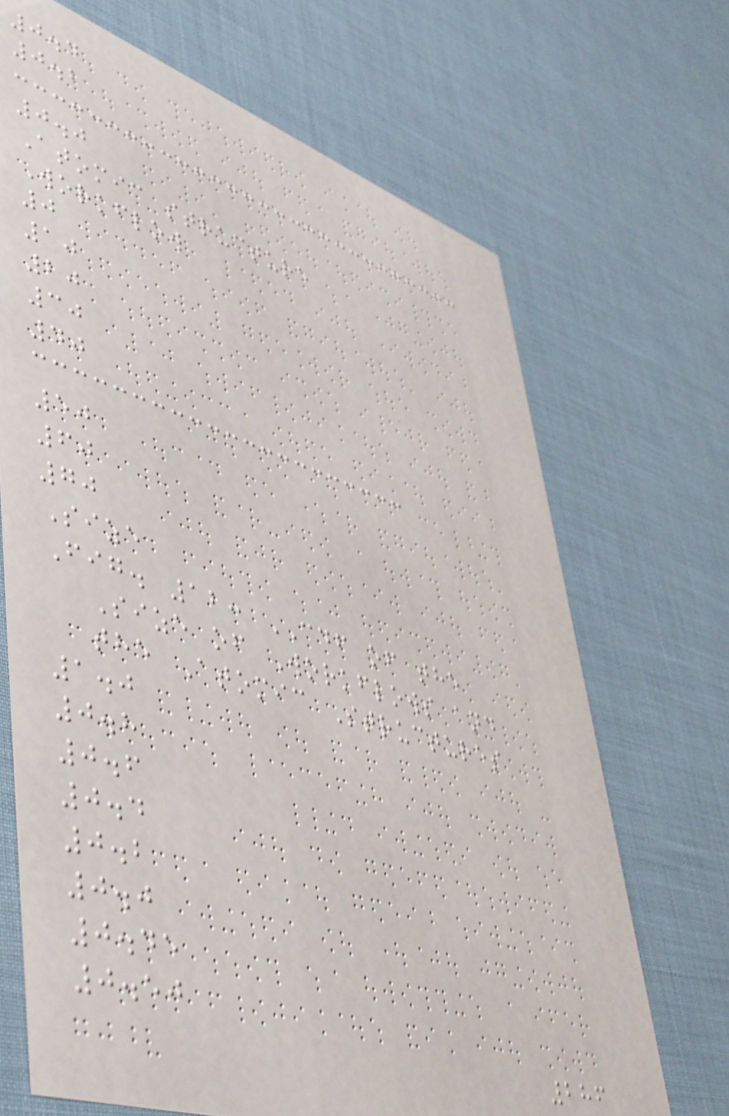0.4
0.2
0.0
Atomic structure
Workflow
0
10
20
30
40
50
60
70
Size
Fig. 12: CDF of the
Size of Workflows and
the Atomic Structures
1.0
0.8
0.6
0.4
0.2
0.0
0.45
0.50
286
